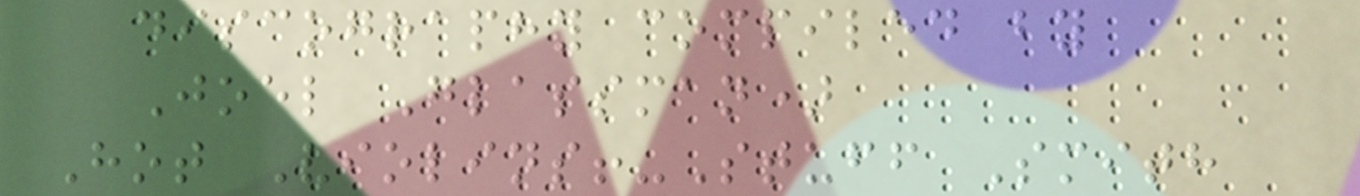discography compiled by
Joel Glassman)
Hot Violins!-Stuff Smith
